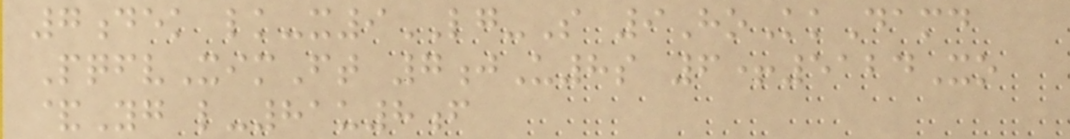7dek lk-x9LG-S 9HoKkDamd
PqfvXimFt 7jU8s 6+5124Xo
&Yg l-81u8f
